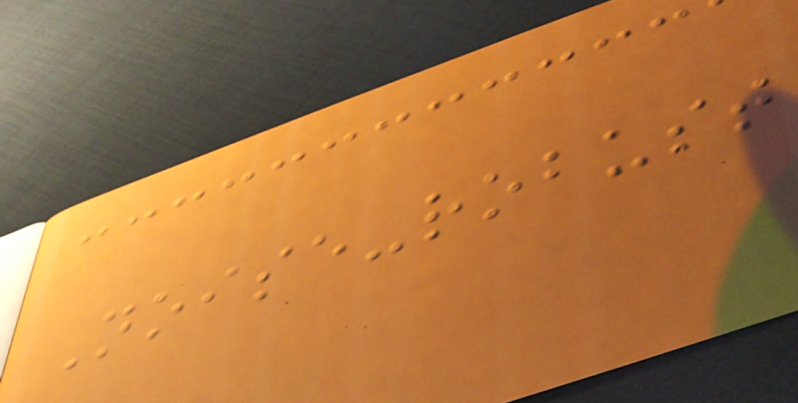Noise-robust
